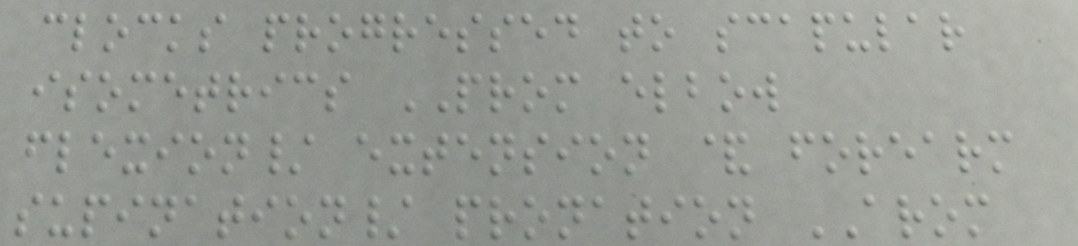clocks progressed to scapular
isometrics PROM elbow
flexion/ extension & forearm
supination/ pronation AROM
